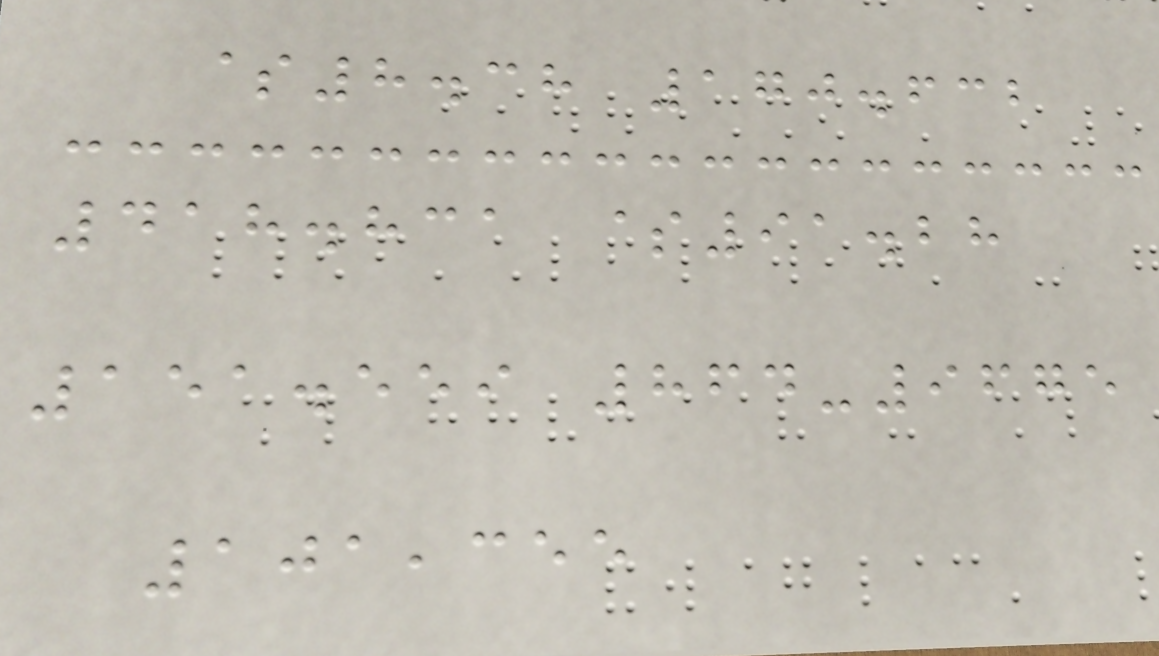$8.38 170.632
418.831 $91.28
151.559 864-9675
101,355
